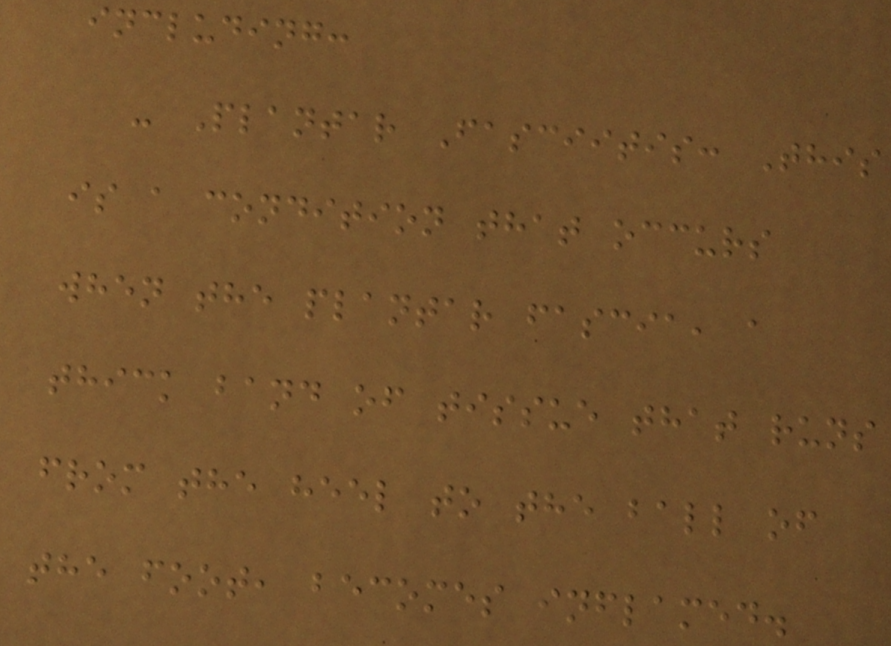including:
- Plantar Fasciitis: This
is a condition that occurs
when the plantar fascia, a
thick band of tissue that runs
from the heel to the ball of
the foot, becomes inflamed.
